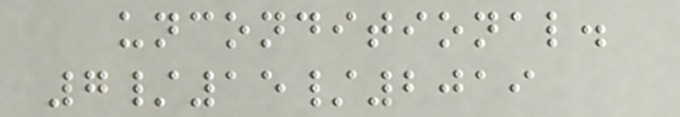unconditional.
7/15/2019
